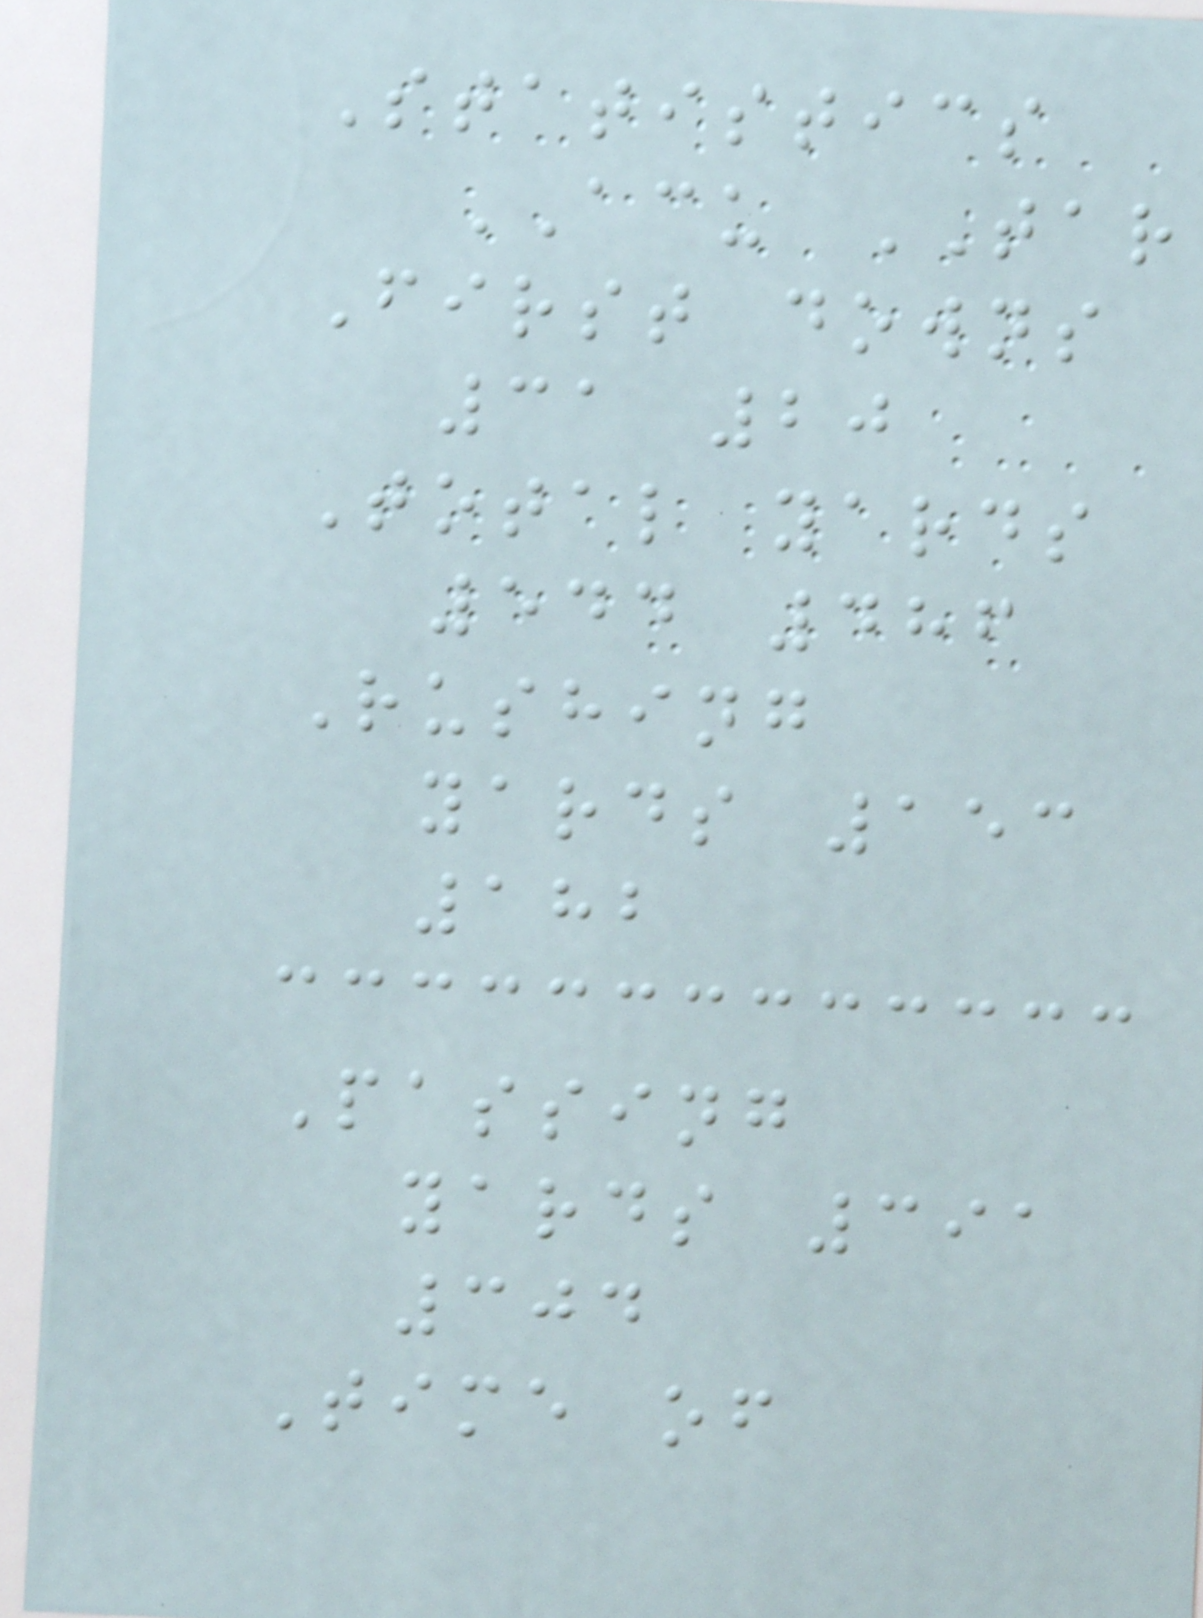Statistics
ACU TAR
First downs
31 20
Total yards
544 486
Rushing
yards 153
182
Passing
yards 391
304
Time of
